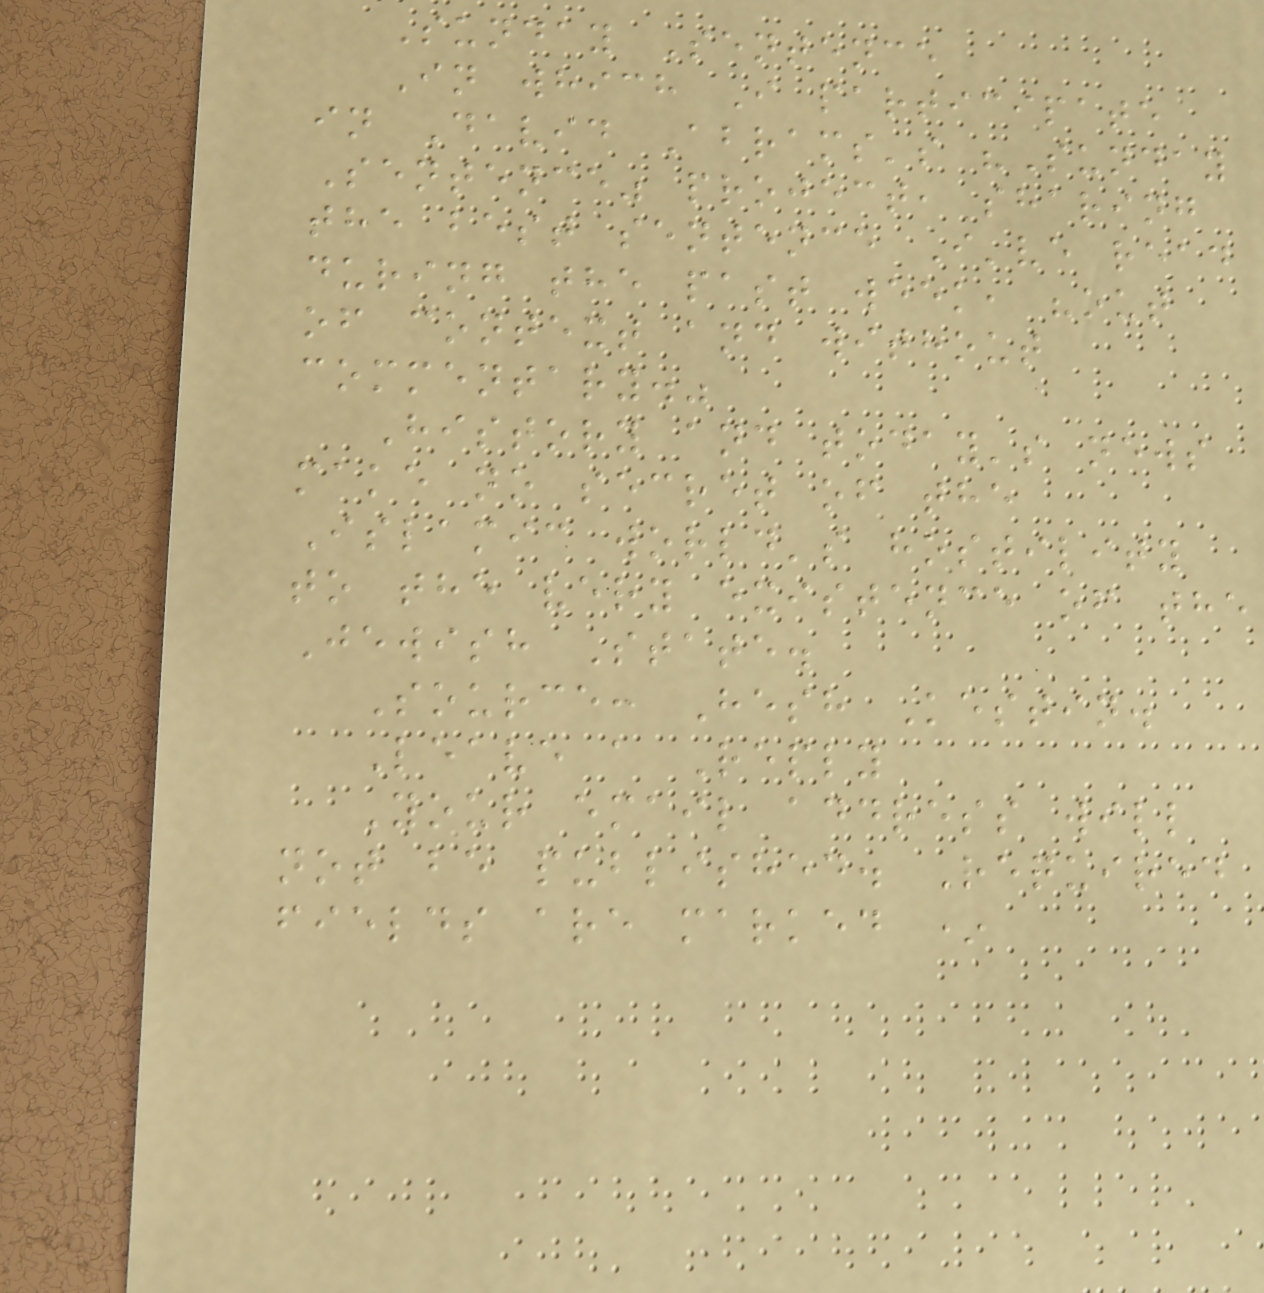Sunday Sentence
In which I participate
in David Abrams's "Sunday
Sentence" project, sharing
the best sentence I've read
during the past week, "out
of context and without
commentary."
History and today's news
make no secret of the
Islamic world's hostility
to the very existence of the
Jewish State.
Source: Hesh Kestin.
Leave a Reply
Your email address will
not be published. Required
fields are marked *
